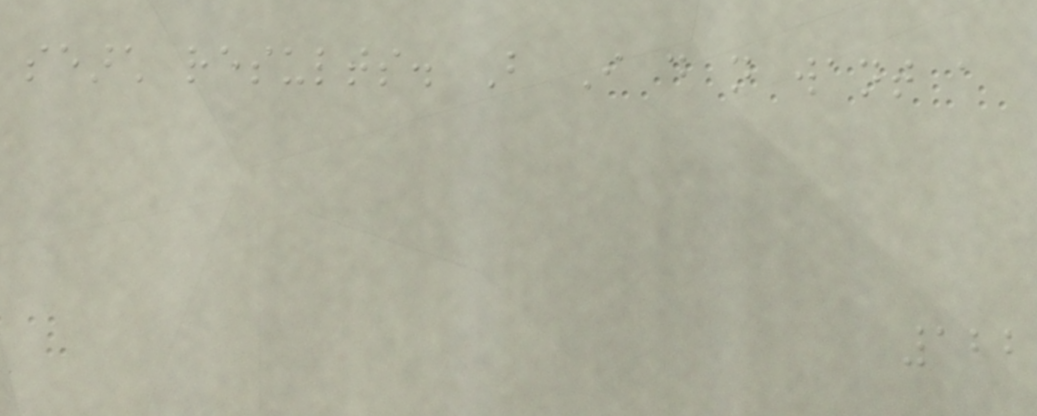search results. But I do not want a
122
